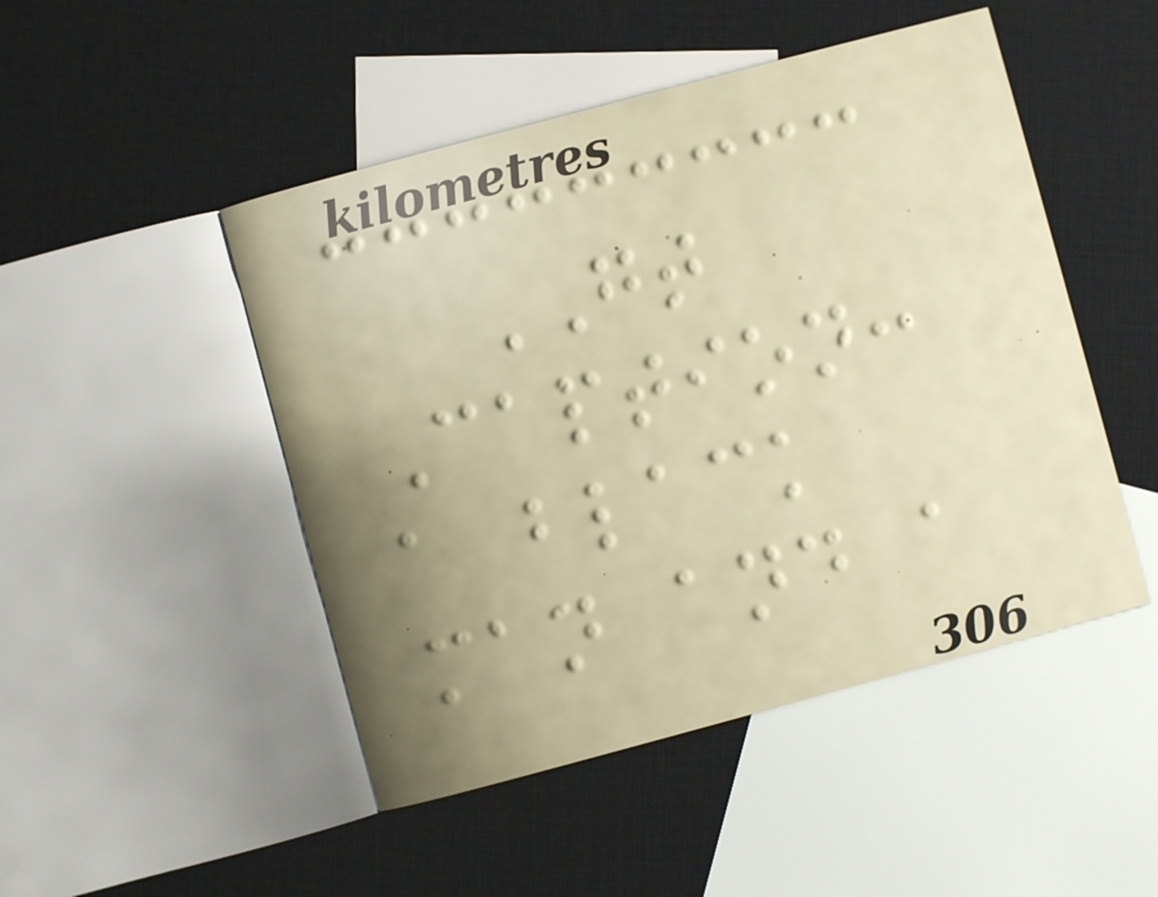GT
Caption:
a black
man and a
